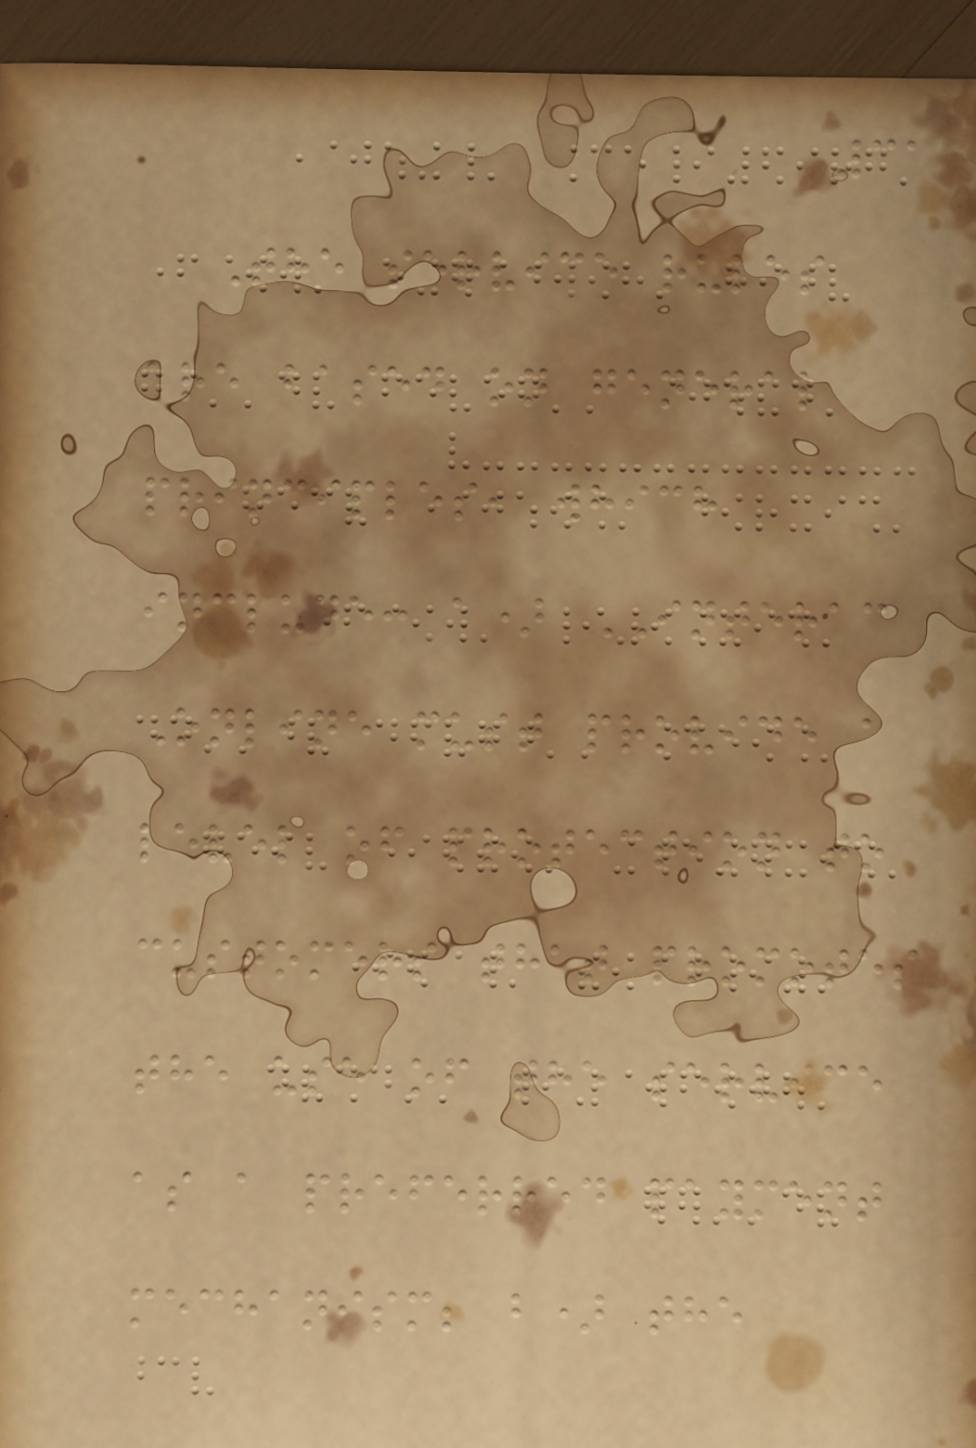31
The service rules
are based on general
principles, which
include: a) INTERAC
Online must provide a
level of protection to
customers that promotes
the use of the service
as a preferred payment
mechanism; b) the
